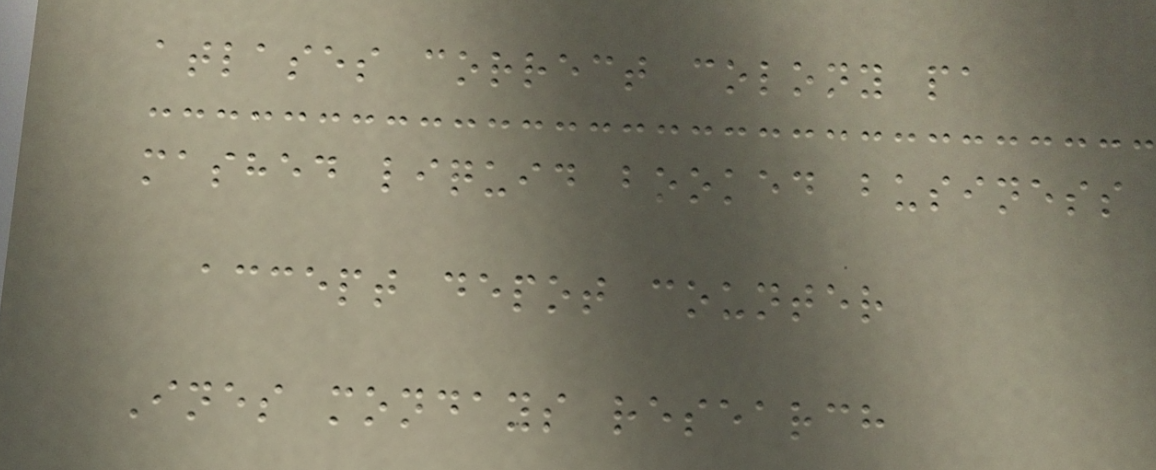atlases correct colony pa
mashed liquid booked business
accept depot counter
Ines mondays research
